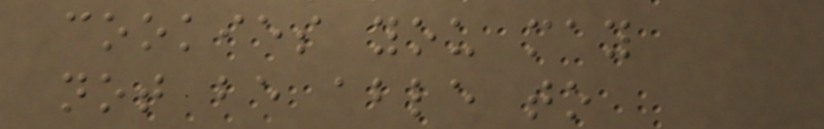cookies you may
not be able to
